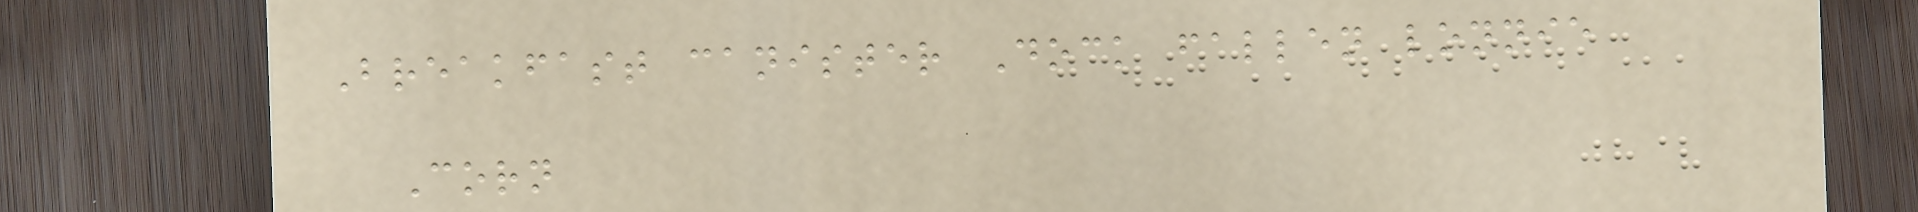Breakfast canister Dock fallen lonnie
Corn
